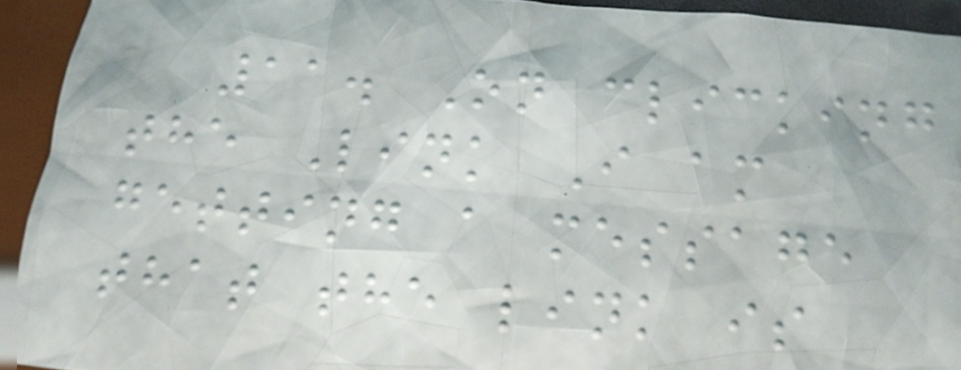11. On clicking
the Link I am
getting a message
that the link is
